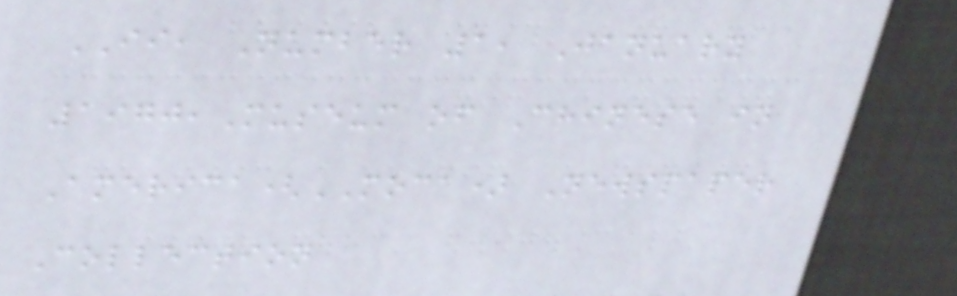II, Number 1, January
1970,Museum of Chinese in
America(MOCA) Newspaper
Collection
